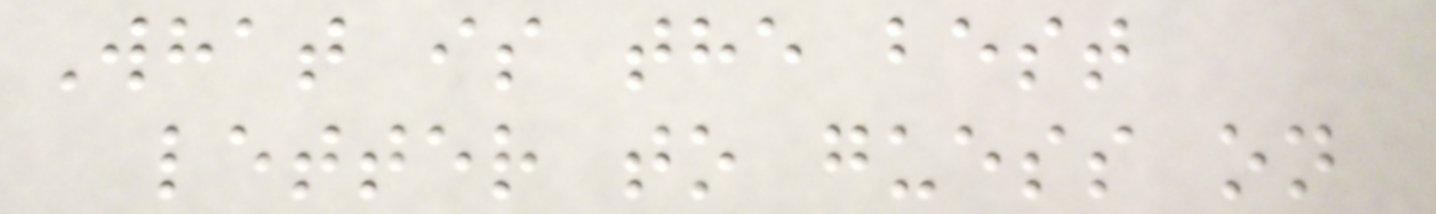What is the best
letter to guess on
